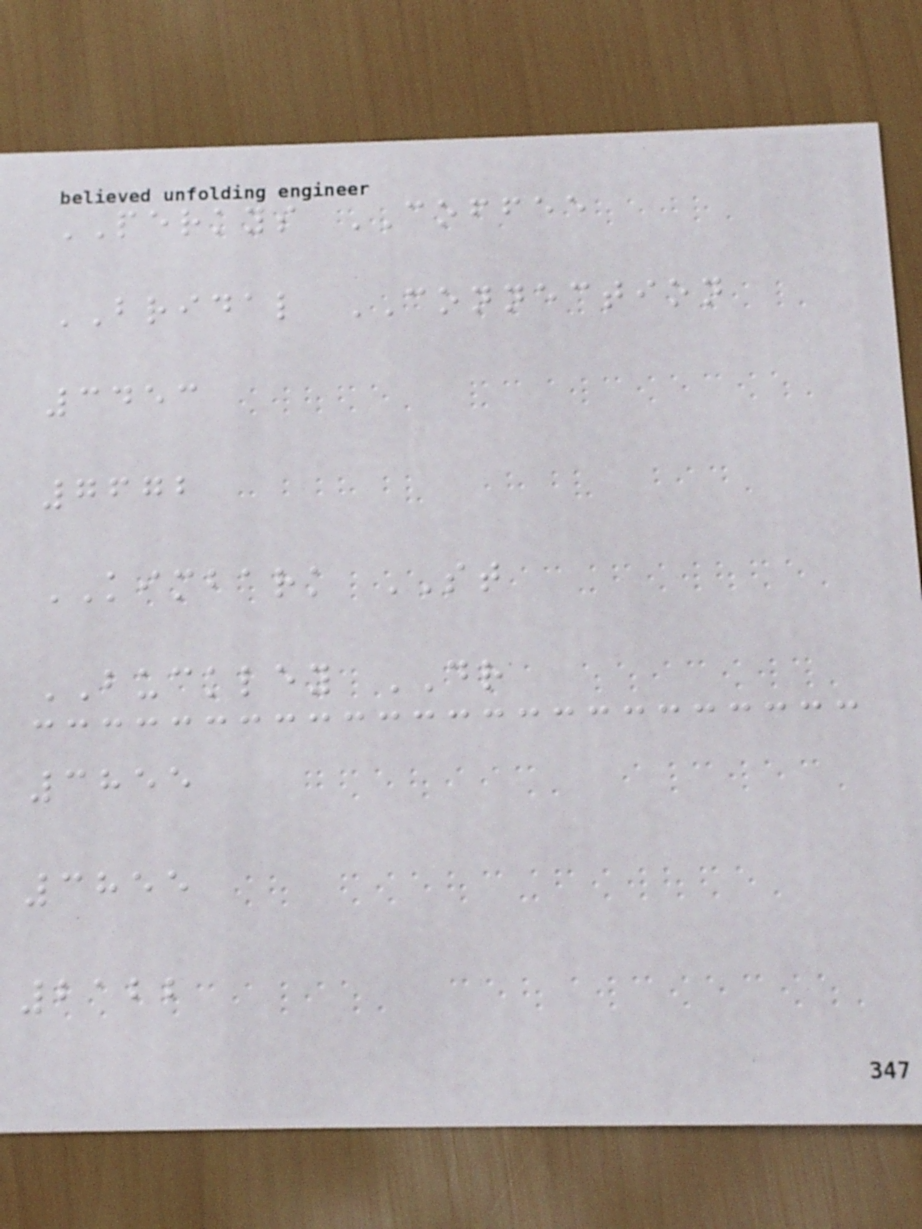PERKYS COFFEE
BRIDAL CONNECTION
3453
7672
KIMBARK ST
BUCKLEY DR
3855
3855
2122
